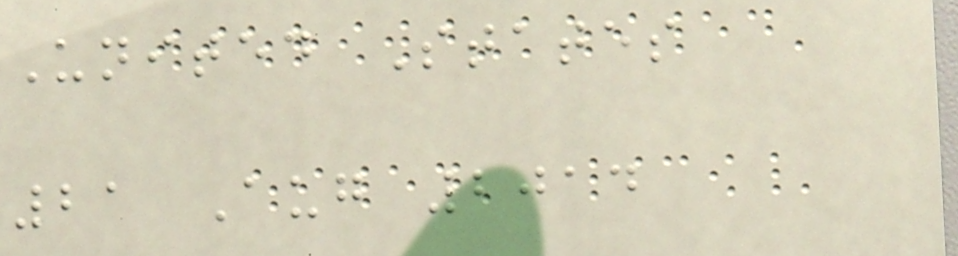United States
21 Aug 2014
